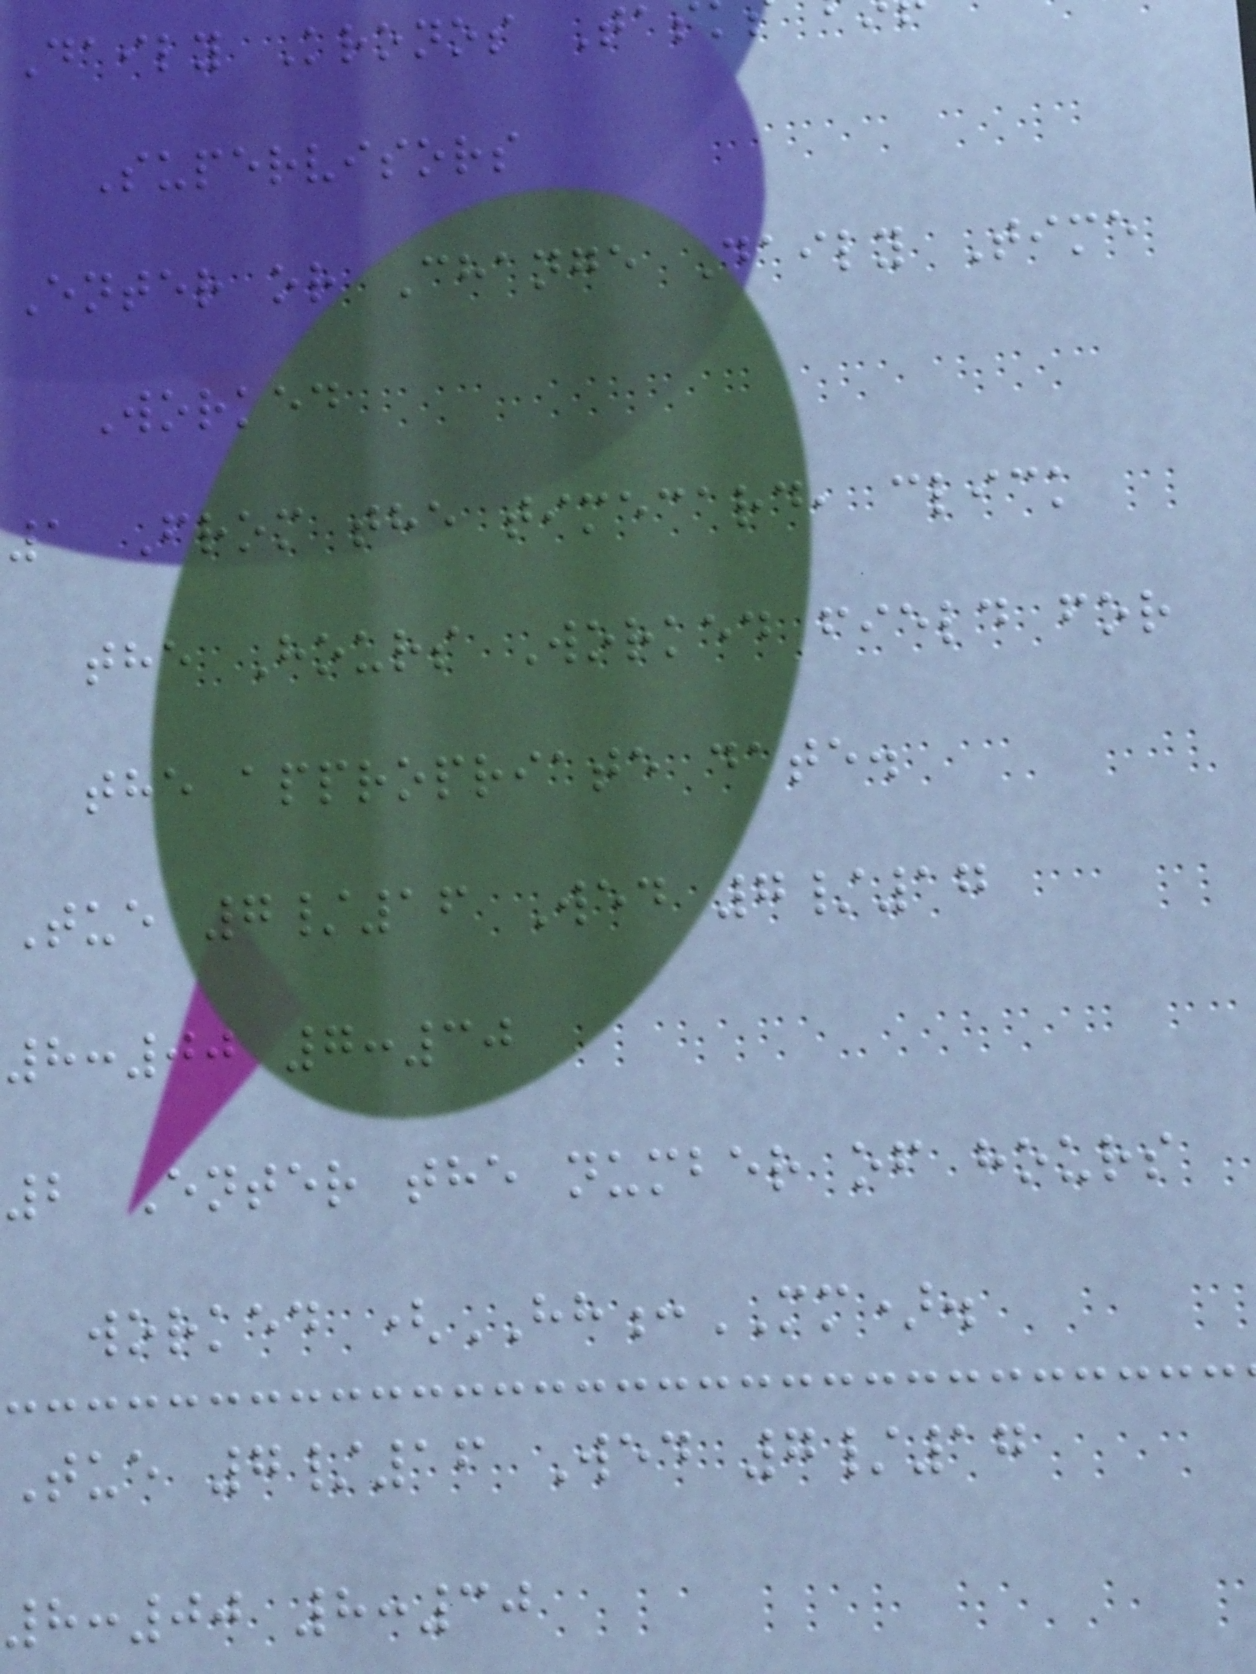Daily Kronos Ta
Supervisors
Enter or Change Daily Time
Worked
1 From the timecard, click
the Hours Worked field for
the appropriate date.
Tue 7/16 Wed 7/17
8:00 7:30
2 Enter the number of hours
worked (HH:MM).
Tue 7/16 Wed 7/17
8:00 8:30
